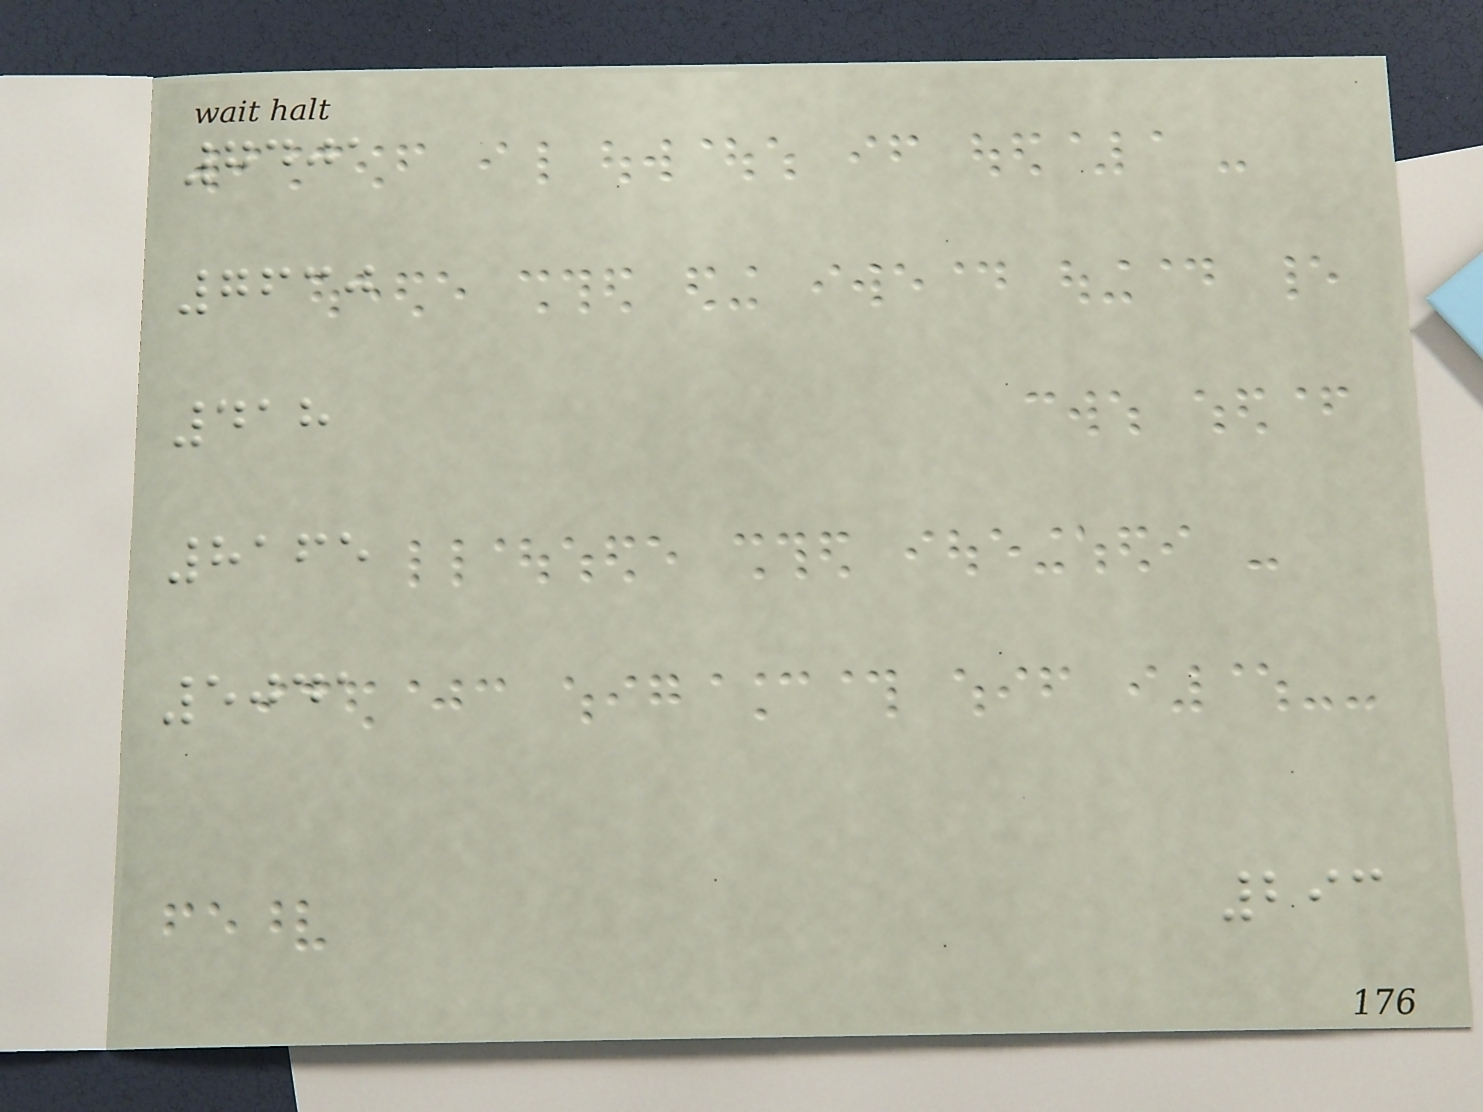7401
7630
418
8165
5041
293
